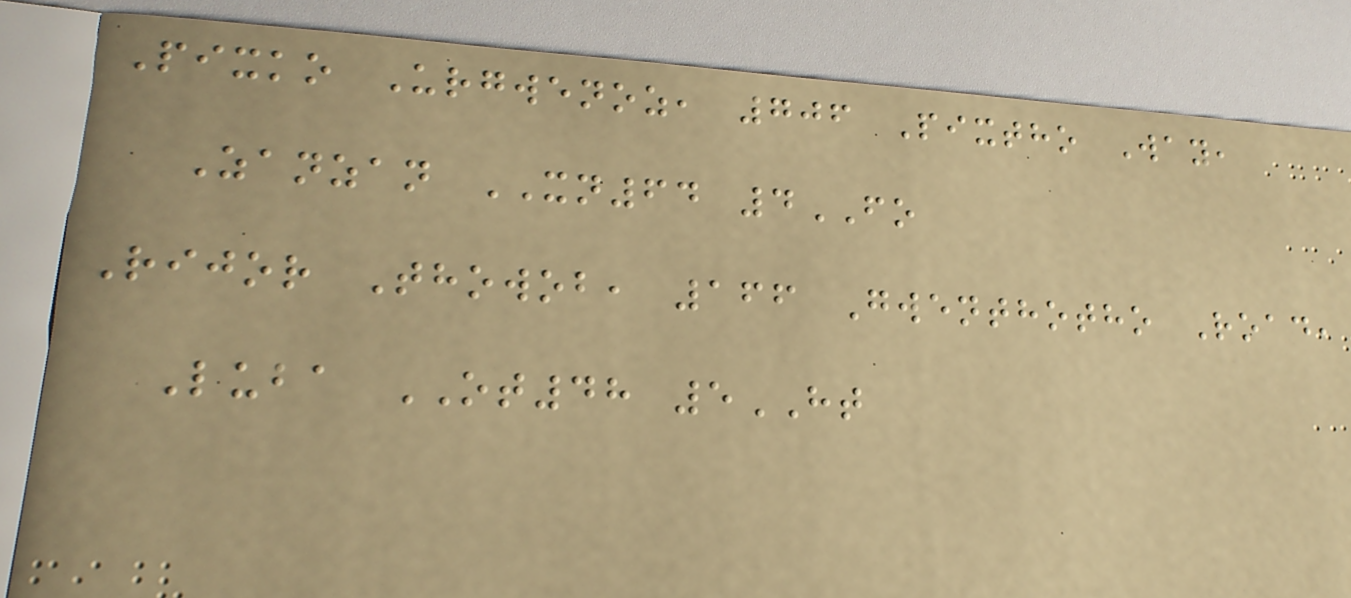Pixko Urgwenoz, 706 Pixtho Way,
Zanzan XN64 4FO
Rijor Thowob, 166 Gwenthotho Road,
Luba OT48 5HT
